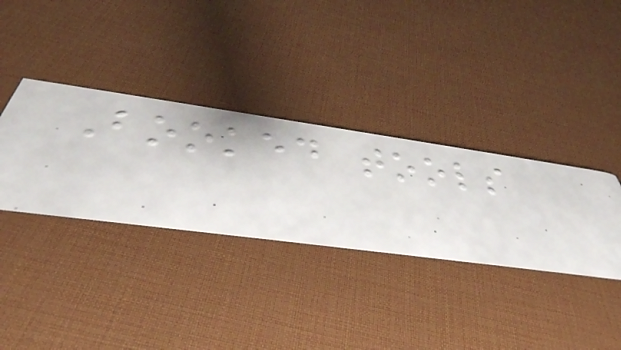Booked tools
